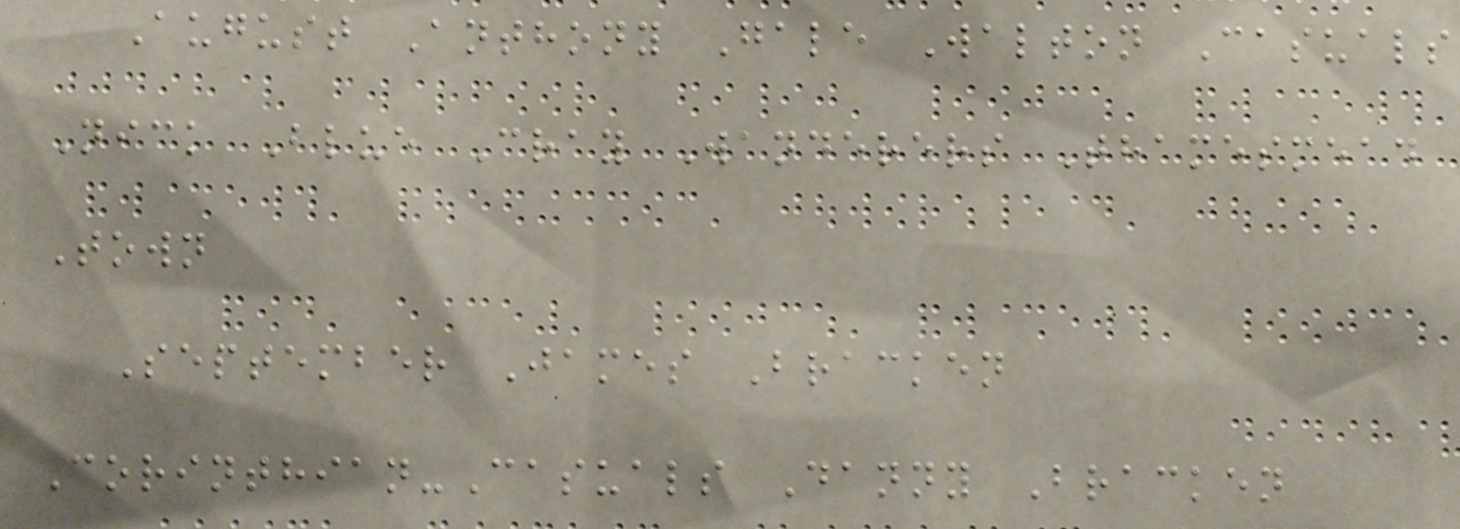August Anthony Gale Walton Casuals
Nick Blue Cray Wanderers Thamesmead
Town
September James Bracken
Corinthian-Casuals Danny Bracken
